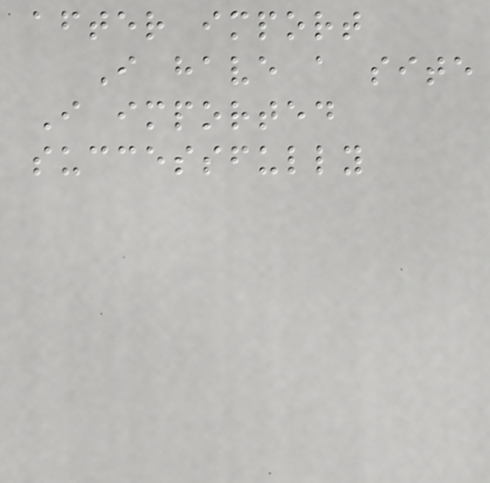after import
I have a site
I imported
successfully
